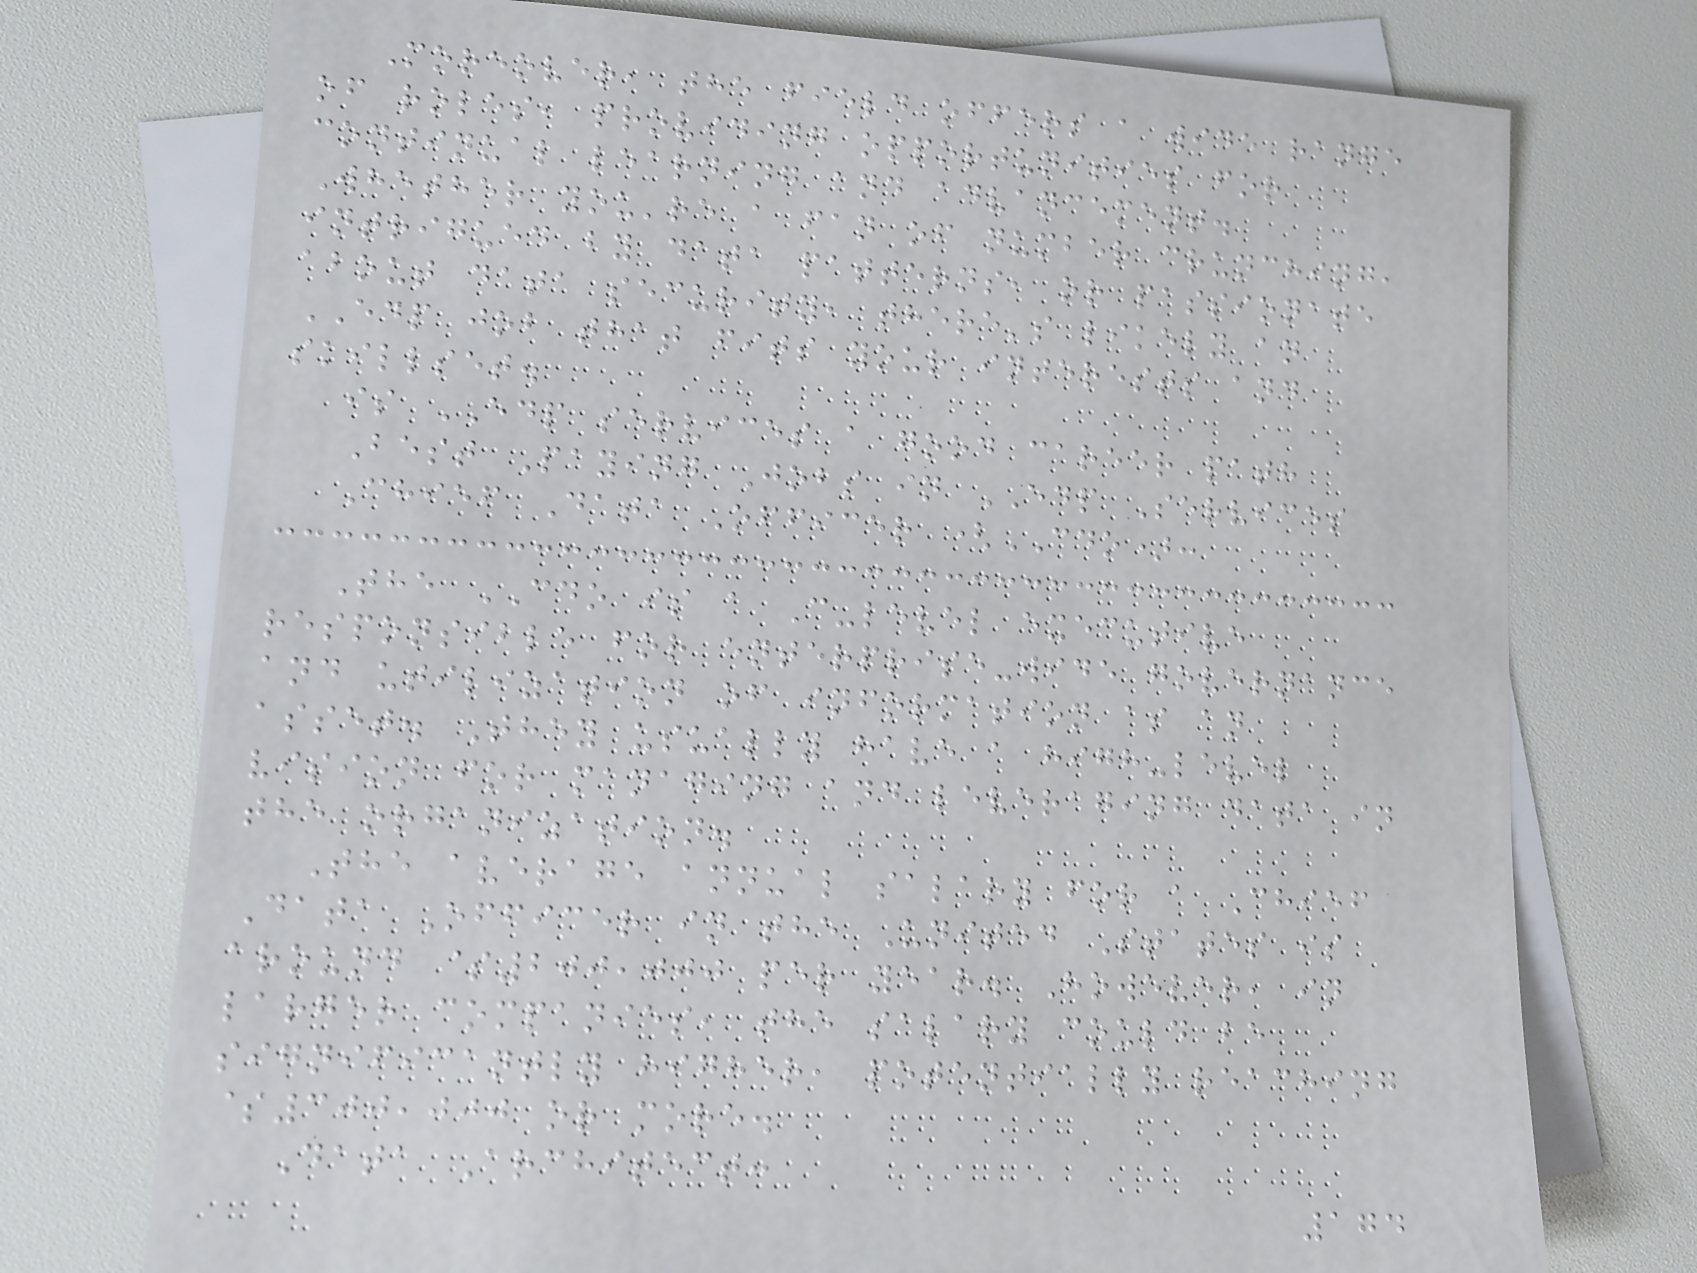Moreover, the field offers a wide range
of roles, providing opportunities for
continual learning and advancement.
Whether you're a fan of number crunching,
intrigued by data patterns, or passionate
about data security, there's likely an
EDP job that fits your interests and
skillset.
is EDP services a good career path
Best Paying Jobs in EDP Services
Chief Data Officer (CDO):
The CDO is a C-level executive
responsible for enterprise-wide governance
and utilization of information as an
asset. They usually have a high-level
vision for managing and leveraging data in
the organization.
The average annual salary for a Chief
Data Officer in the United States is
around $200,000 per year. However, in
larger companies, the salary could be
significantly higher, potentially reaching
$300,000 or more.
Data Architect:
174
